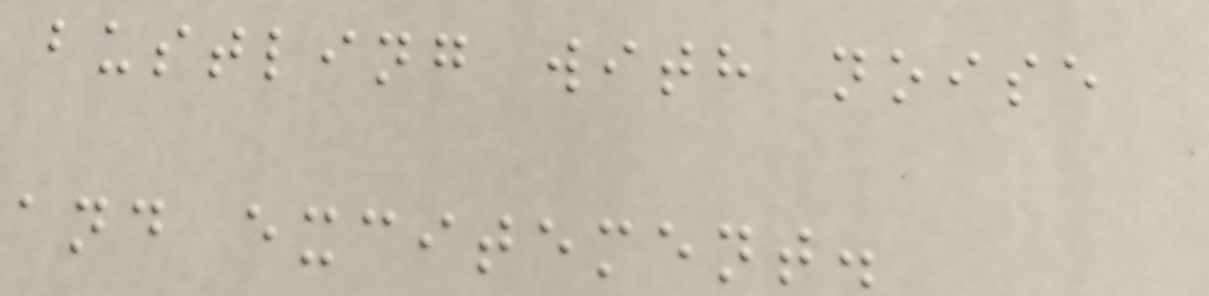bustling with noise
and excitement.
